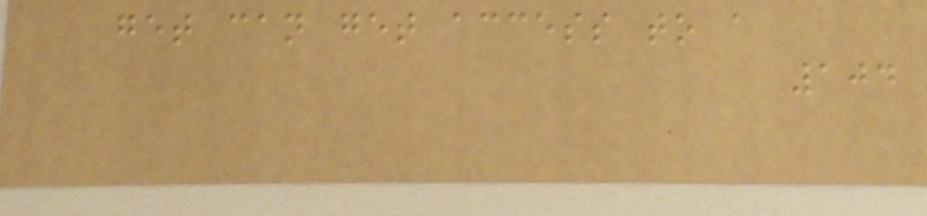get can get access to a
104
